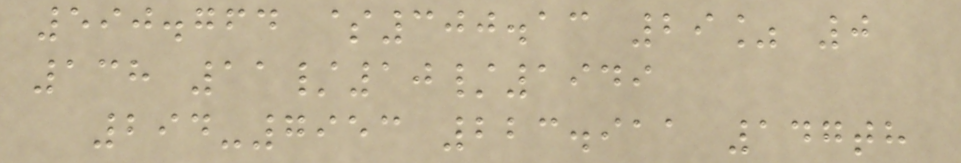590.764 $300.13 29% 0
138 11/10/1949
294-7953 223.911 147th
